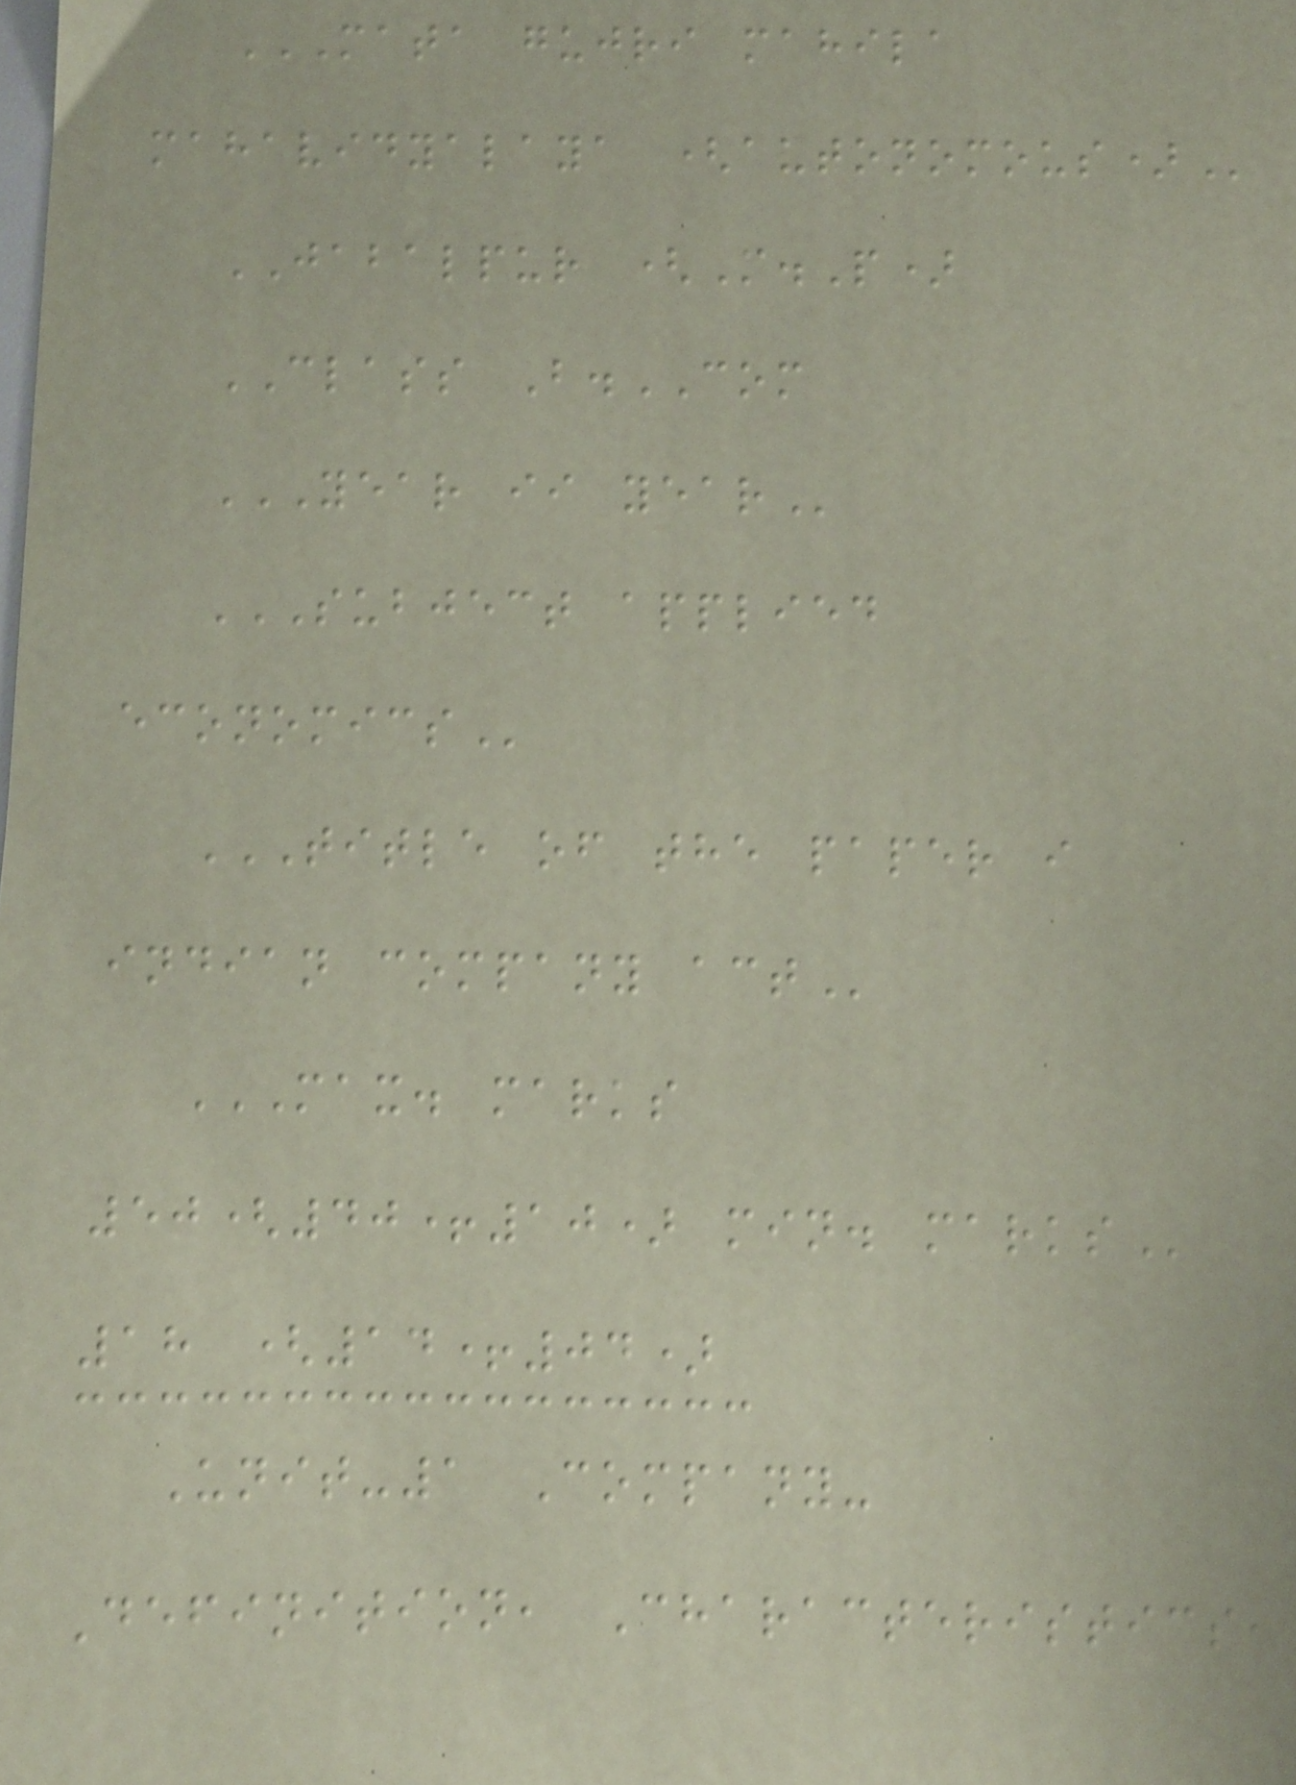MATA GUJRI MAHILA
MAHAVIDYALAYA (AUTONOMOUS)
JABALPUR (M.P)
CLASS B.COM
YEAR II YEAR
SUBJECT APPLIED
ECONOMICS
TITLE OF THE PAPER I
INDIAN COMPANY ACT
MAX. MARKS
50(40+10) MIN. MARKS
18 (14+04)
Unit-1 Company-
Definition, Characteristics,
